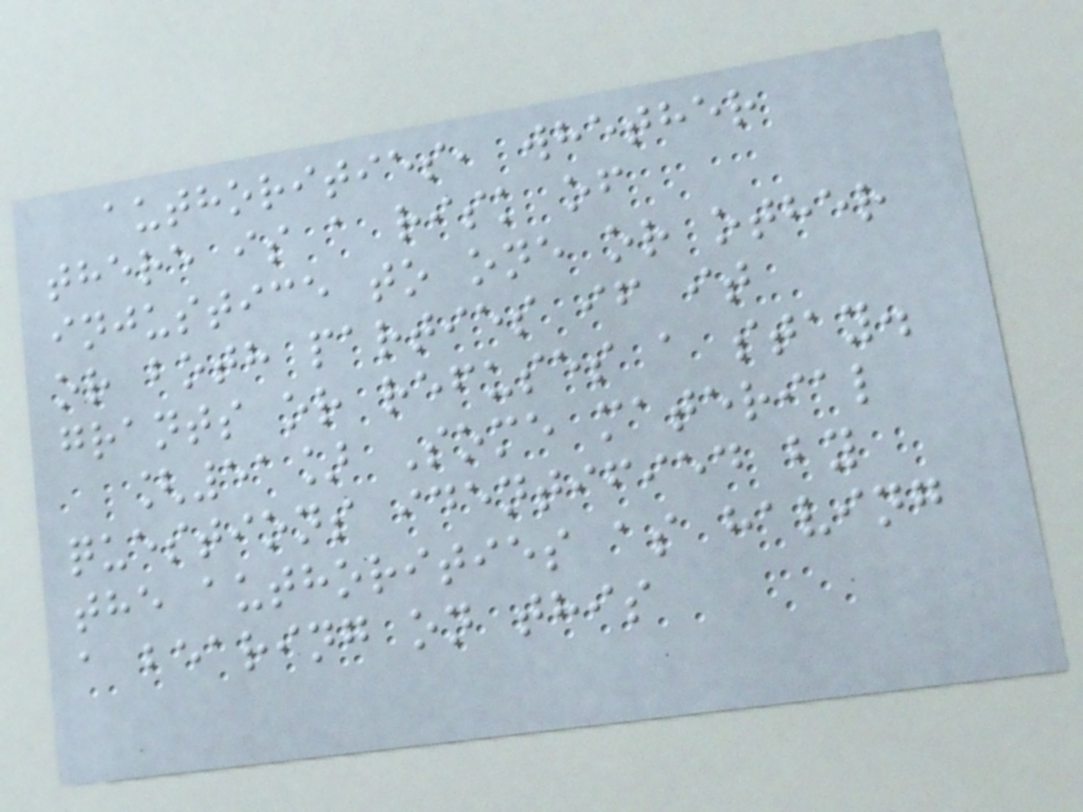authorities, whether
there is a risk of
injustice to one or other
or both parties if it
grants or refuses a stay.
[51] Some material
questions identified by
the authorities as having
a bearing on this
